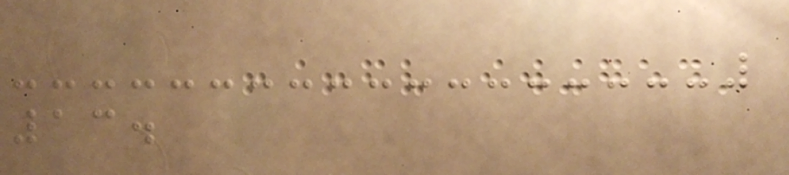13.
